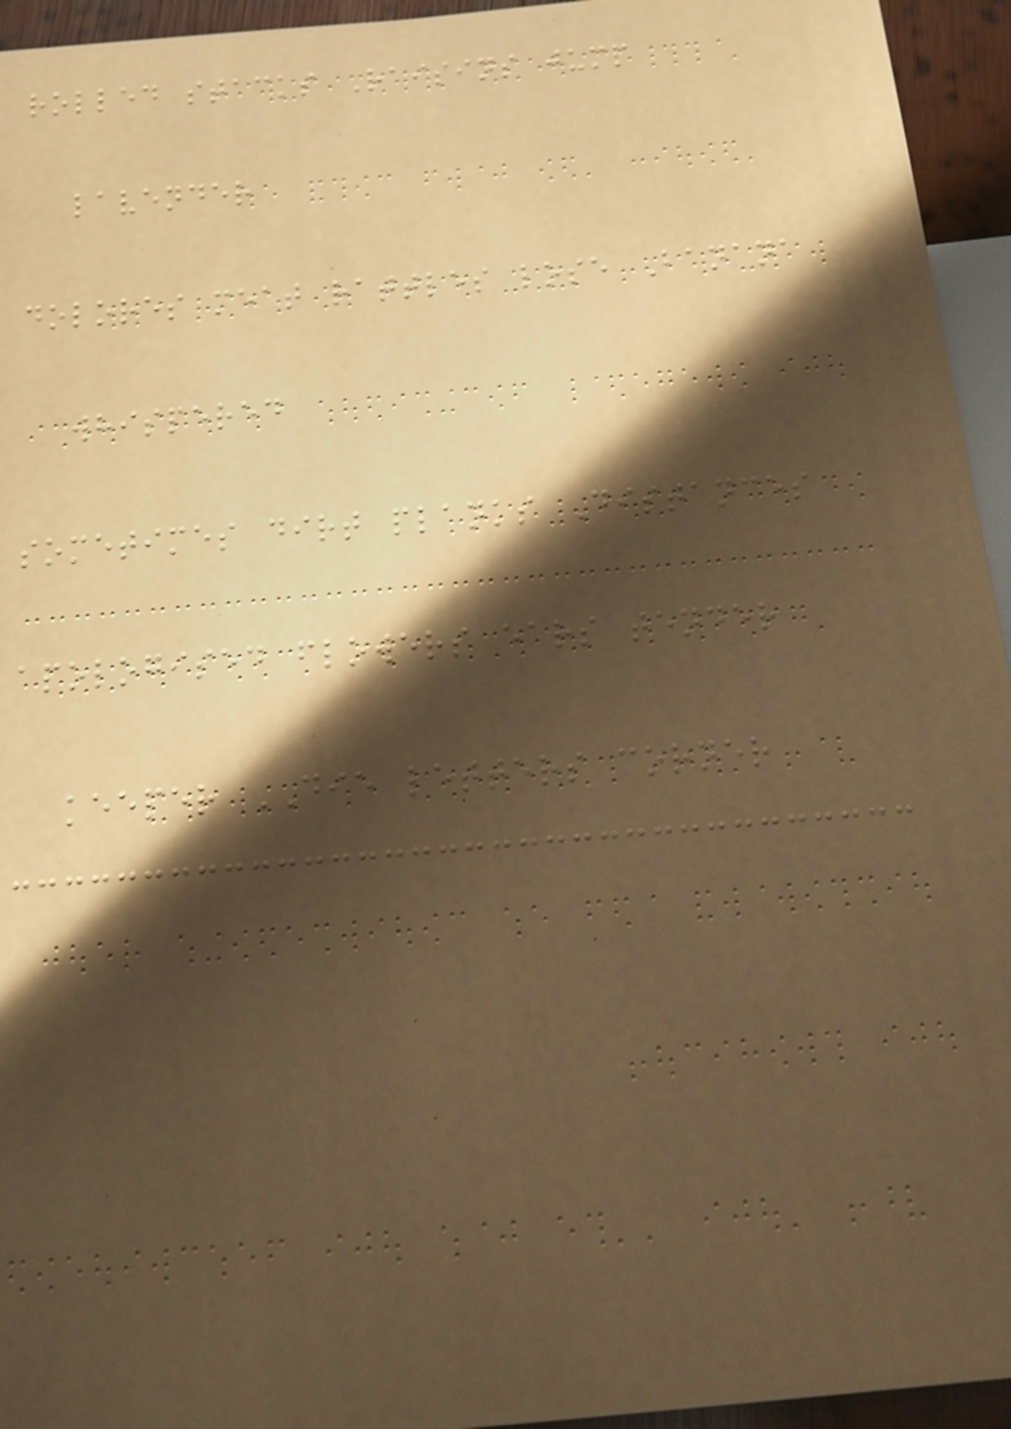rolled stacks Raisins jump
lavender
dolores meat rattles lose Banana
whispered
sometimes dirt planks Distances
apologised flowers ears tender
keeper DIE letters corner
